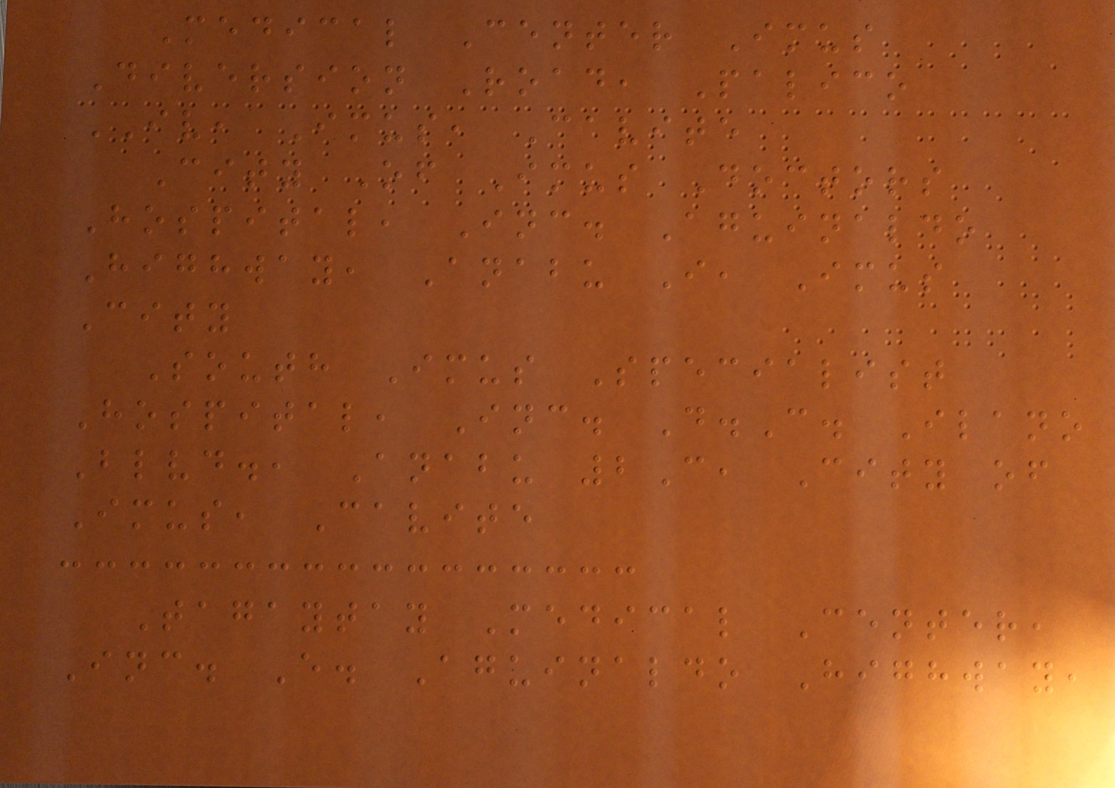Medical Center Imus
Diversion Road, Palico
IV, Imus, Cavite
City Of Imus Doctors
Hospital, Inc. Aguinaldo
Highway, Anabu I, Imus
City
South Imus Specialist
Hospital, Inc. D.C. Ilano
Blvd., Anabu 2C, City of
Imus, Cavite
Tagaytay Medical Center,
Inc. E. Aguinaldo Highway,
